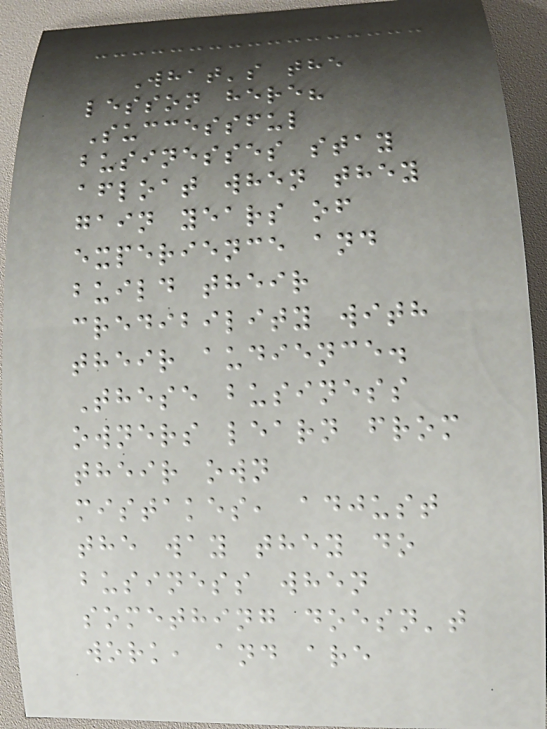What's the
lesson here?
Successful
businesses stay
afloat when they
gain years of
experience and
build their
credibility with
their audience.
These business
owners learn from
their own
mistakes, adjust
the way they do
business when
something doesn't
work, and are
